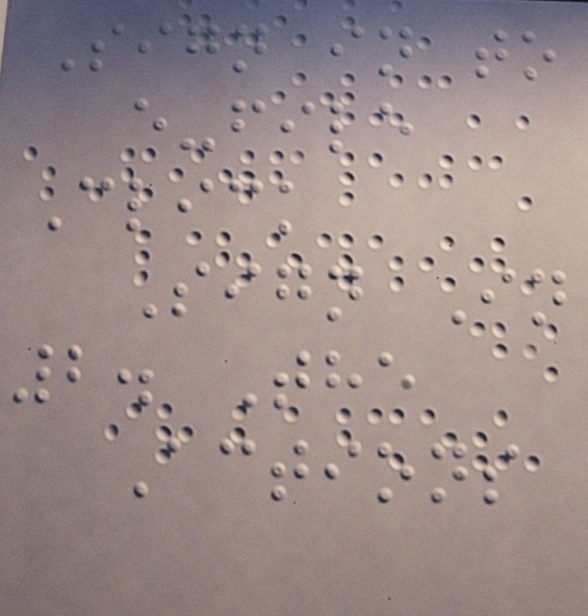Sign in to
e-file
Click
Sign In
2. The
Actions
